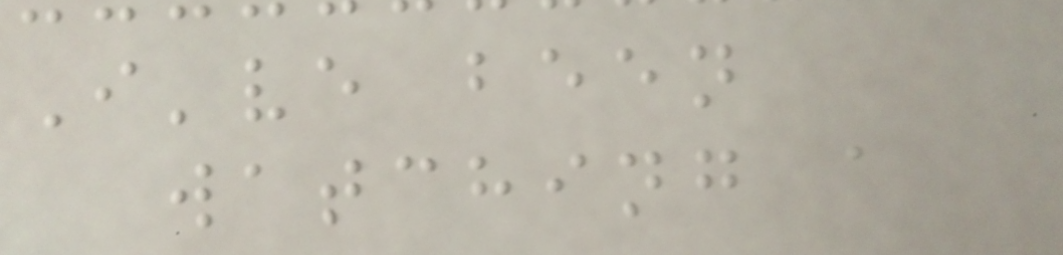I've been
watching a
